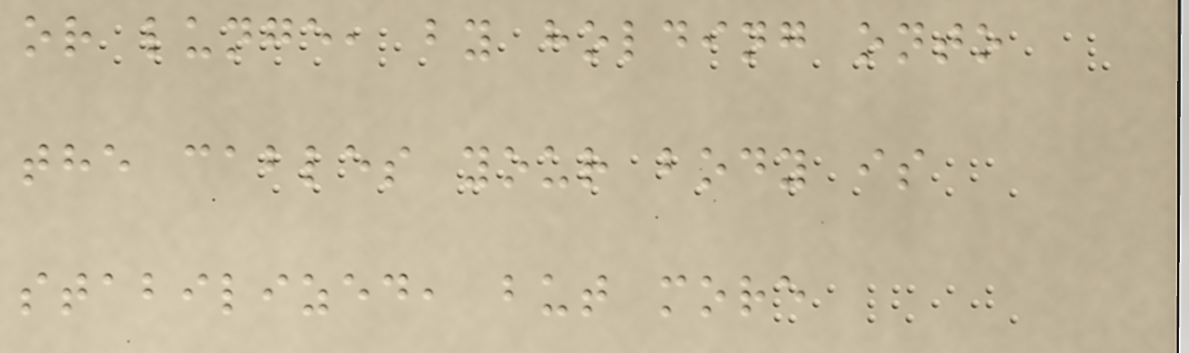or lunge, by holding onto
the cables your body is
stabilized, but more
